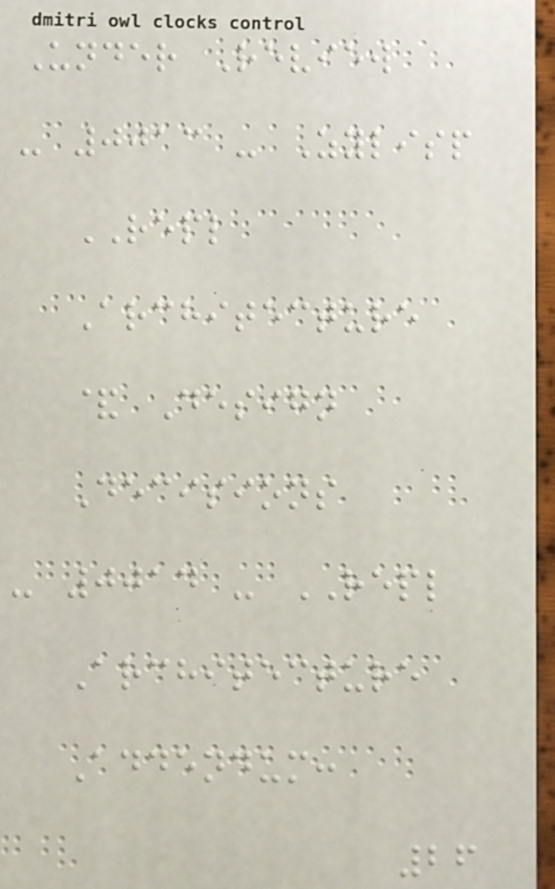Under Review
- 0013 - Zylisp
REPL
Architecture
& Design
Decisions
- 0014 - REPL
Architecture
Addendum:
26
